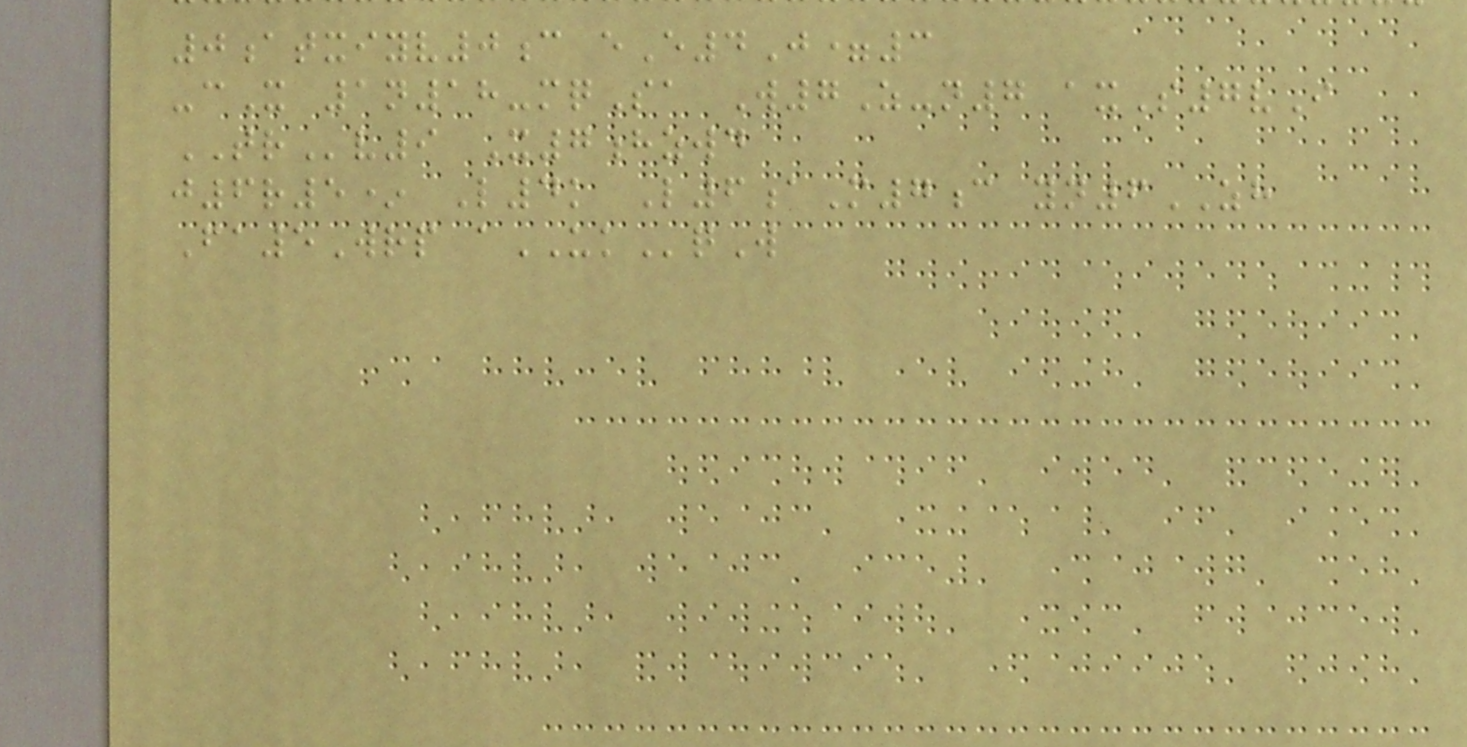0atxiyv0c eE4J=3
-cX 1n18-mqSa W7Z-n7 axS7vI
TRv9 X7hzwd
j6r5* L4k L6aM7c yn6ZH
Fa5Wrp aUKqW
